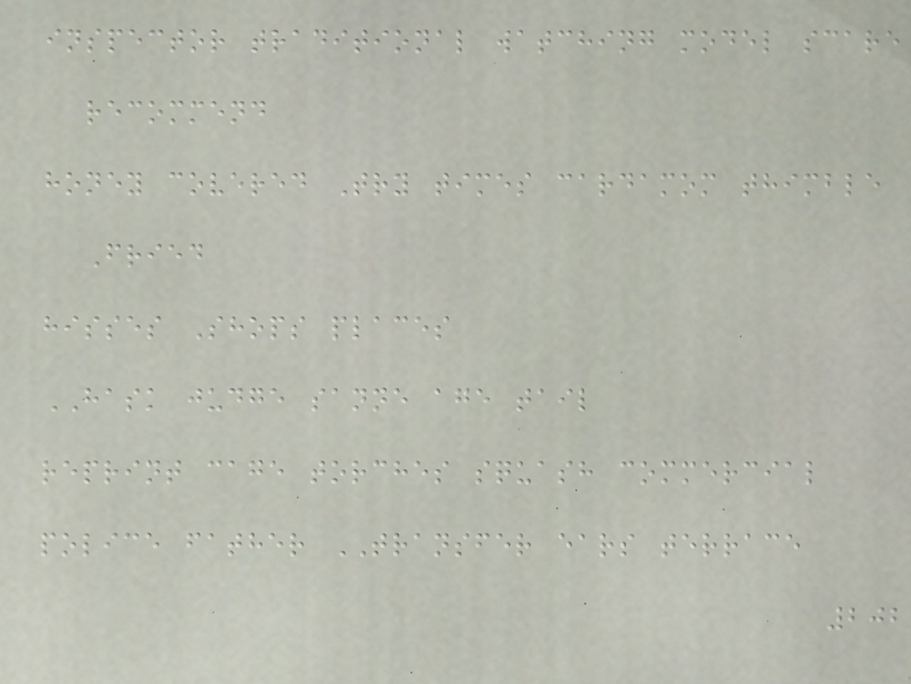inspector traditional watching model scare
recommend
honey covered Try times cardamom thimble
Fried
hisses Shops places
HASK judge sanne age tail
reprint cage torches squash commercial
police father TRANSFER ears terrace
202
